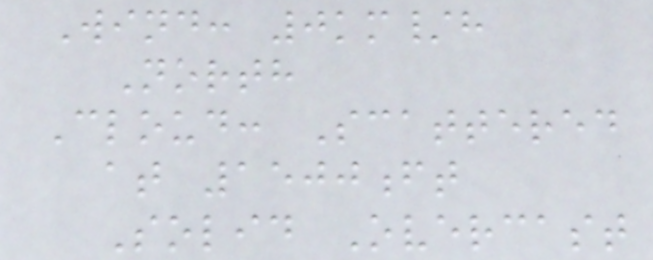Wind: 0km/h
North
Cloud: Scattered
at 1500ft
Solid Overcast
